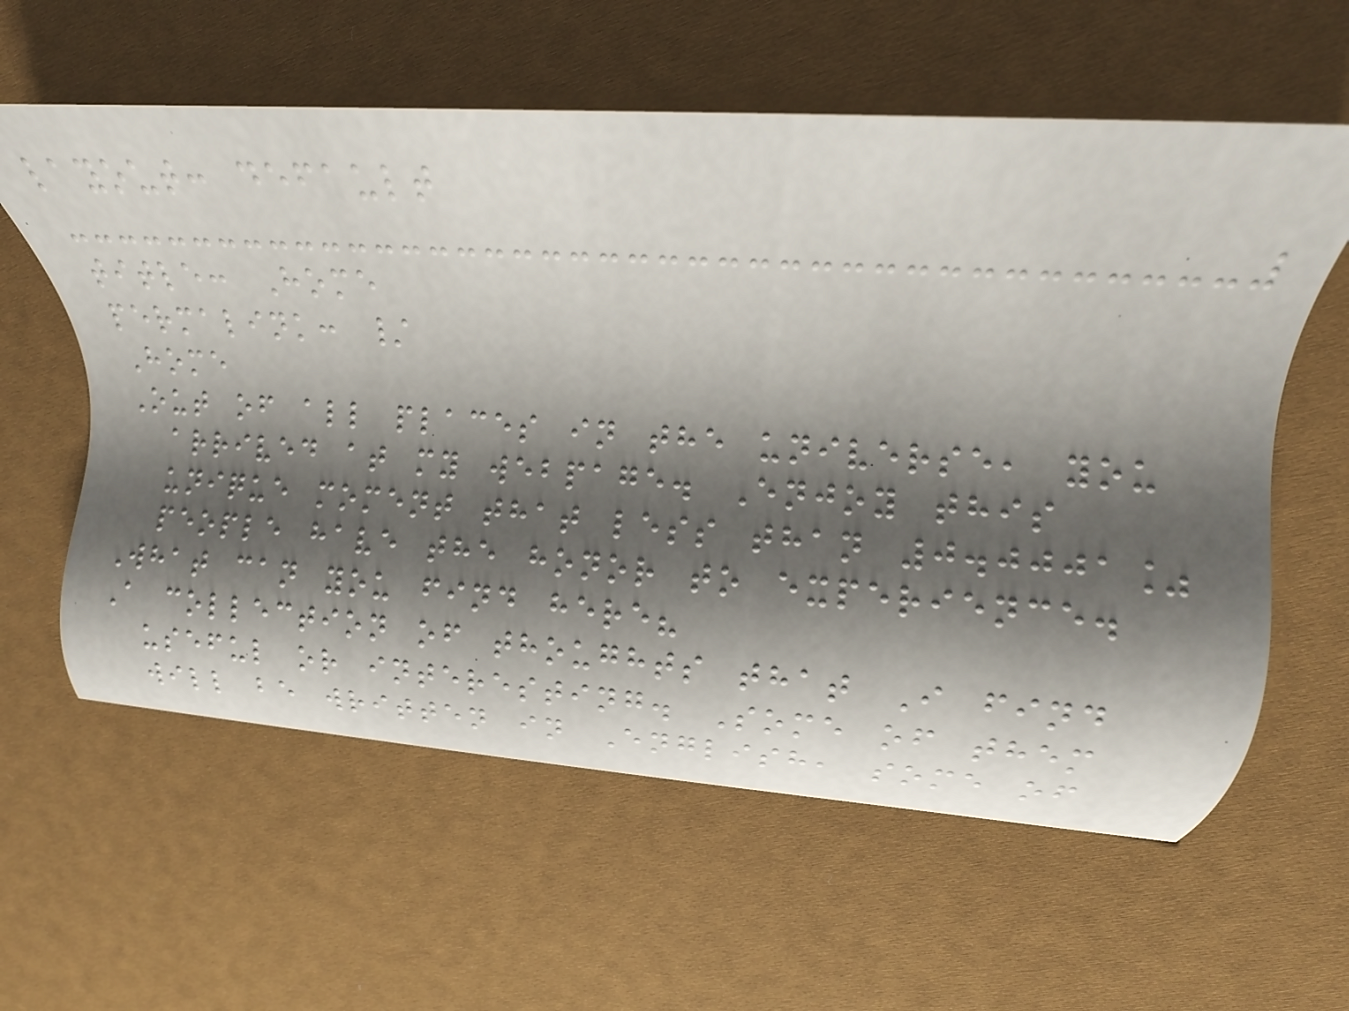layout: default
title: Home
permalink: /
Home
Out of all places in the universe, you
arrived at my webpage. Enjoy this
unique moment that less than 0.0001%
people have the honor to experience.
What can you find here?
A collection of thoughts that I find
useful or interesting. Some of them
will be written in English, some of
